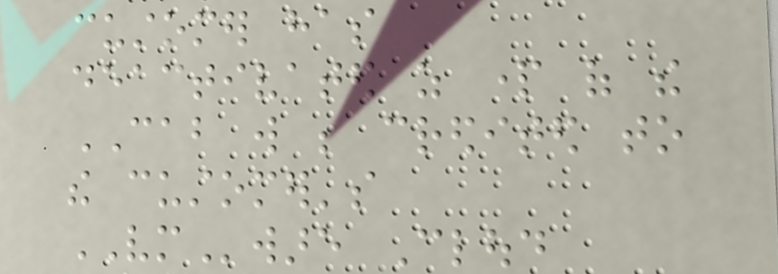customer has
deactivated as part of the
CAB will be credited to
the customer's
VMware Cloud
